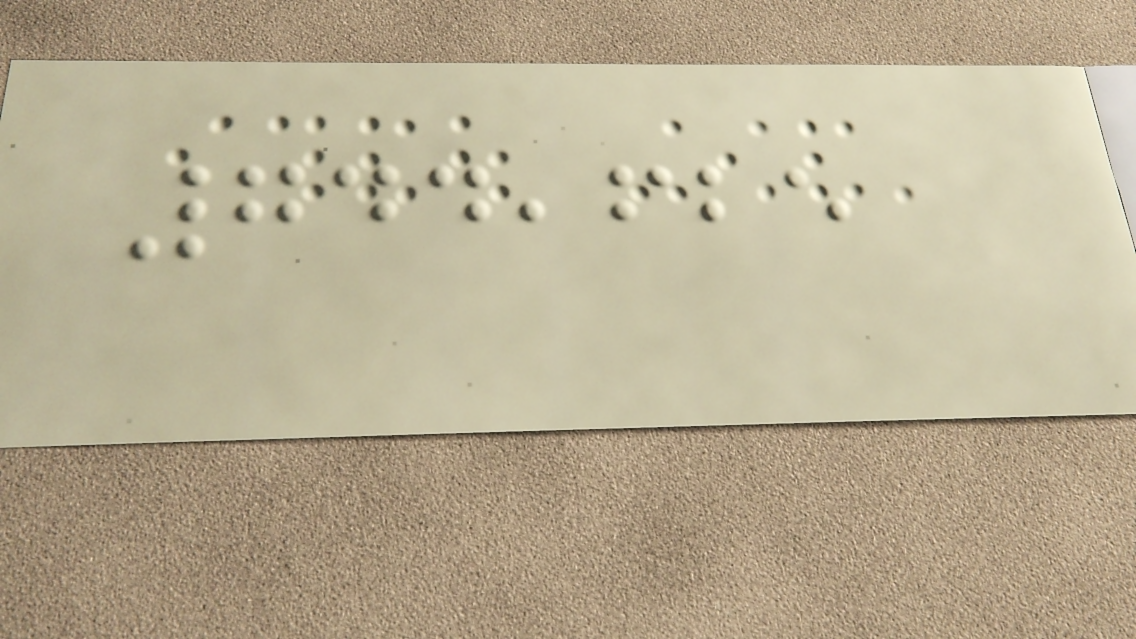744,625
